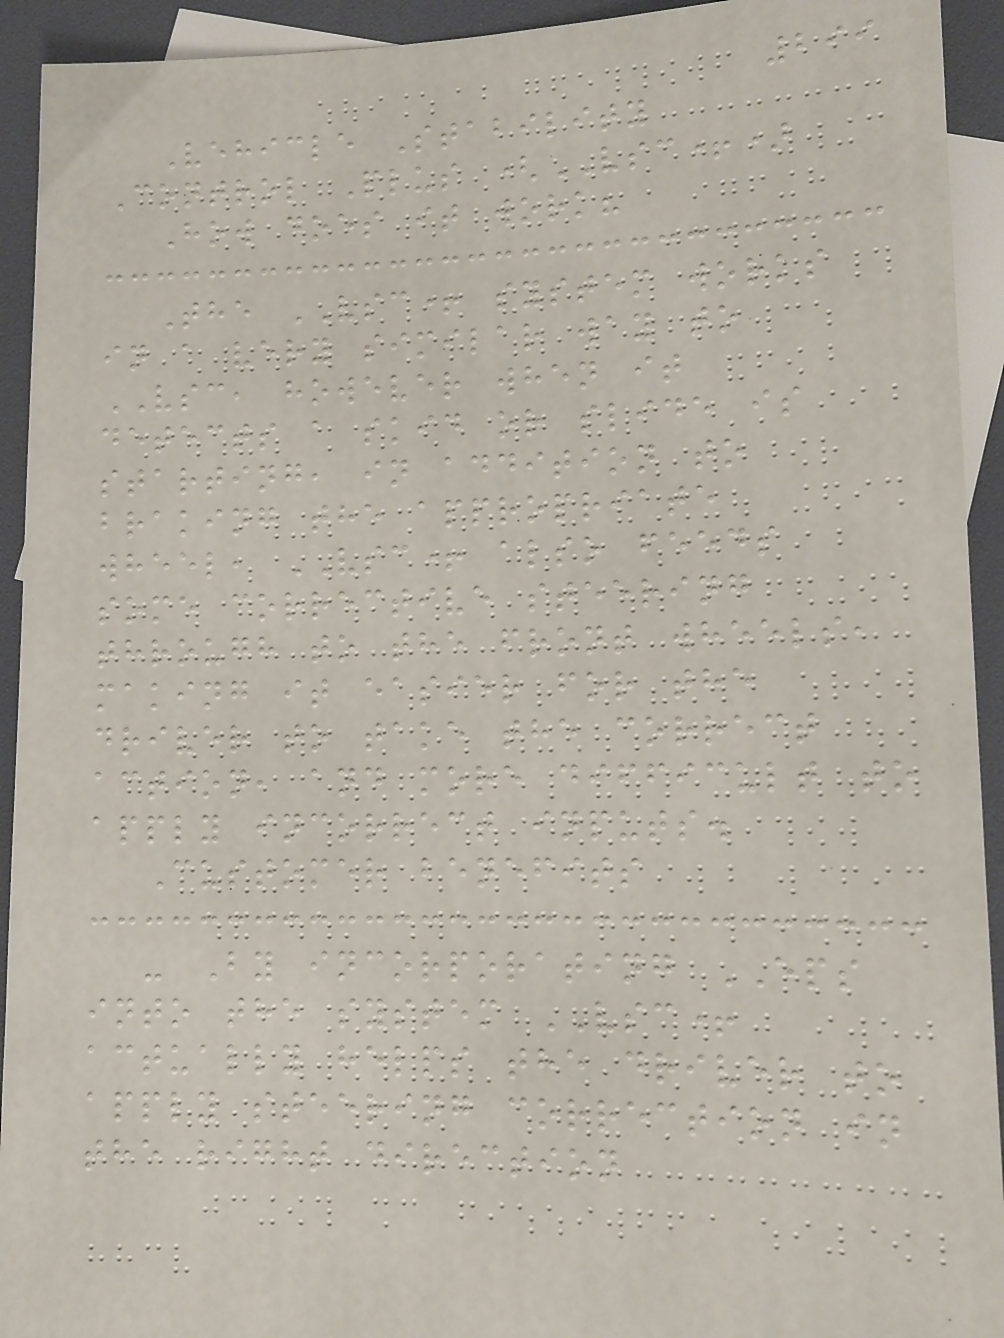299
Vehicle Stability
Control Plus (VSC+)
How does it work?
The VSC+ system works
in a very similar way to
VSC, however when it
detects a skid or slide is
starting, in addition to
braking the appropriate
wheel, VSC+ also feeds
some corrective steering
through to the front wheels,
making it easier for the
driver to take the correct
action, and more difficult to
apply incorrect inputs.
Customer benefits
- By incorporating EPS
into the system VSC+
actually helps the driver to
apply steering correction in
the right direction
